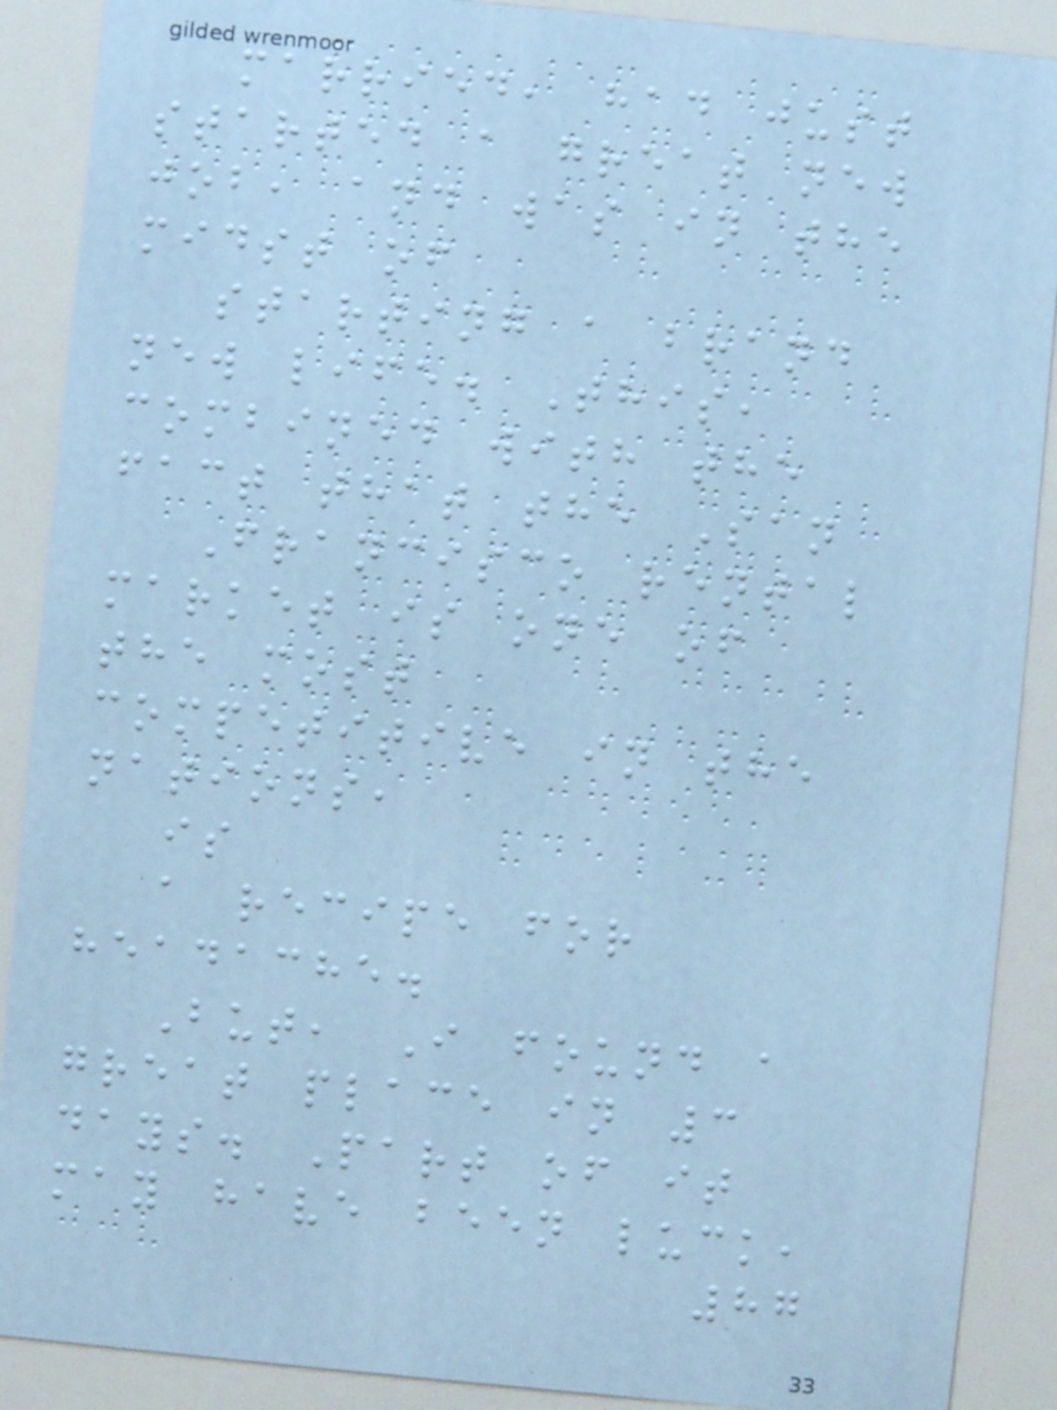married, had just
started a great new
job, and was in the
midst of
starting a brand
new life. This,
combined with the
fact that the San
Francisco rental
market is one of
the most
competitive in the
nations,
is
a recipe for
headache.
But, I found a
great place in 3
days. Part of it
may have been luck,
87
